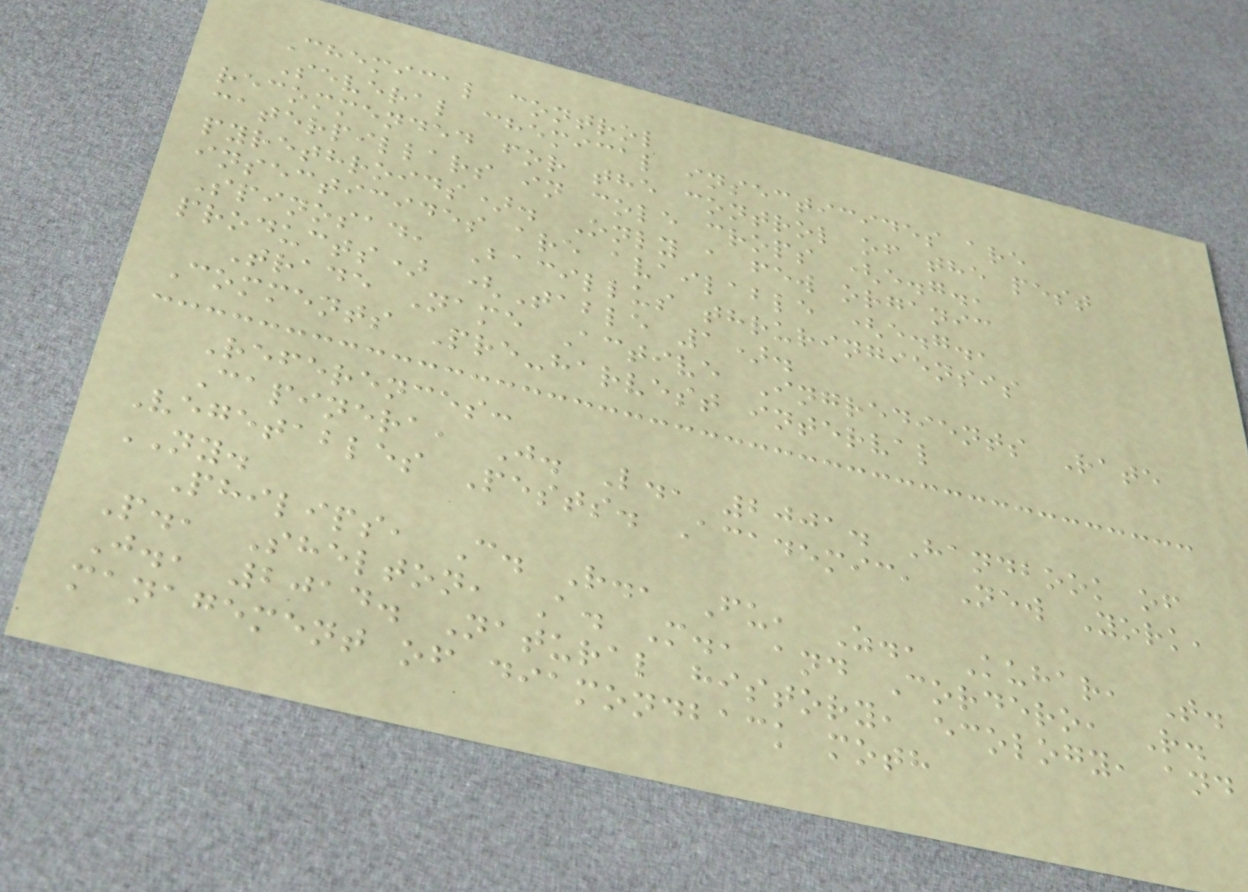Chemical control
Several chemical insecticides are
recommended for the control of the pest
caterpillars in cole crops (e.g.,
pyrethroids). Only a few organic
insecticides are available (e.g.,
Spinosad, Bacillus thruringiensis
products) (Table 1).
Trade Name Active Ingredients Rate
Comments Pre-harvest interval
References:
Capinera, J. L., 2001. Handbook of
Vegetables Pests. Academic, New York,
NY.
Philips, C. R., Fu, Z., Kuhar, T.
P., Shelton, A. M., and Cordero, R.
J., 2014. Natural history, ecology, and
management of diamondback moth
